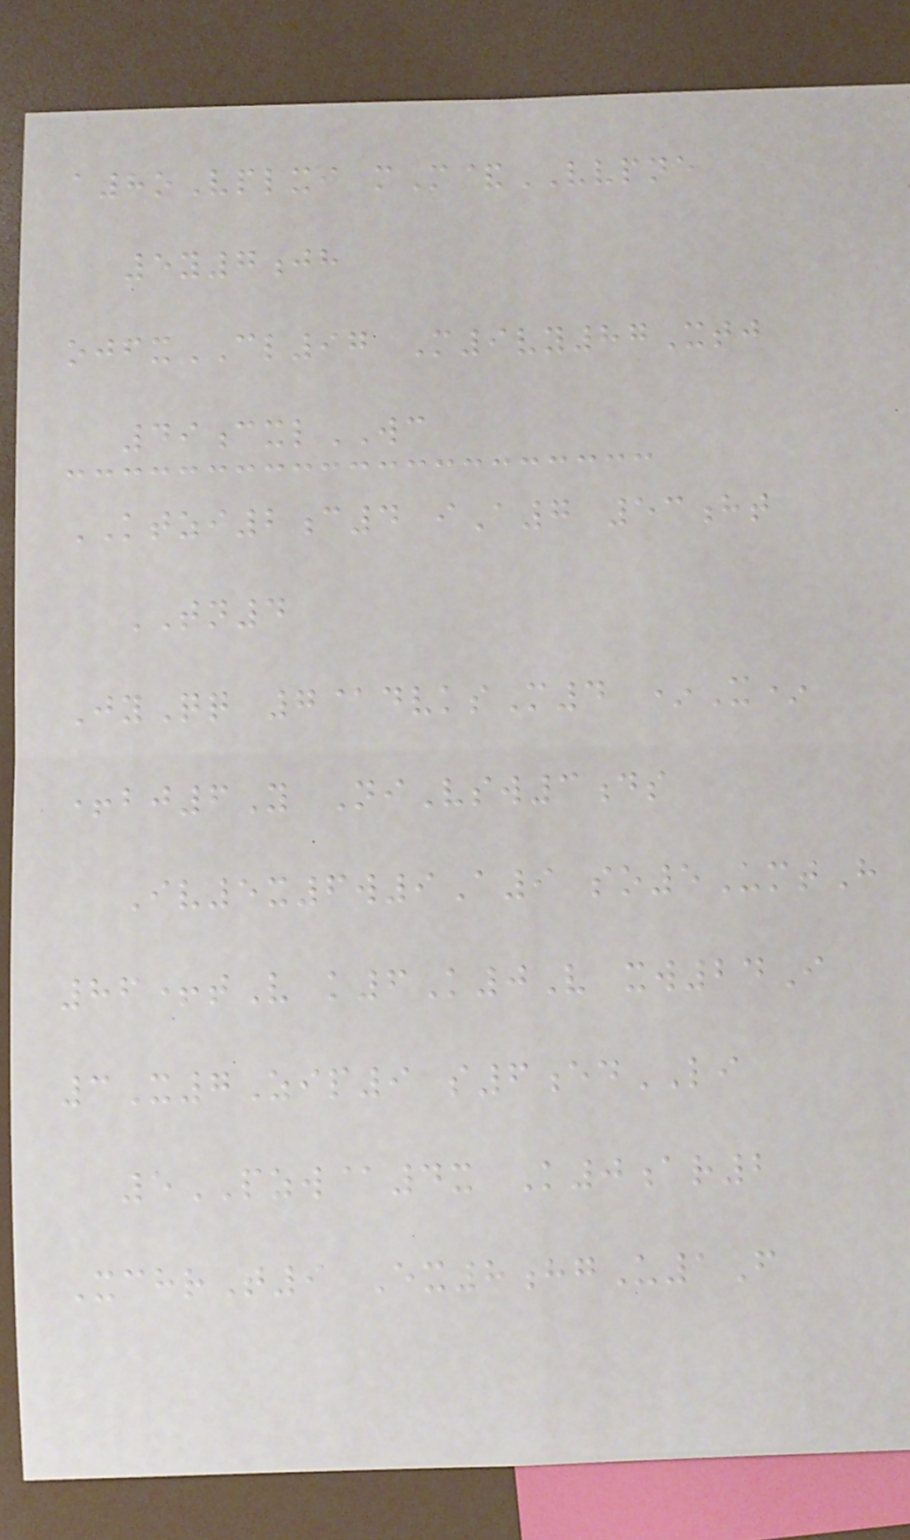a8oVplxi mM&VVPNE
5y7jh
ojfxCL97 M9vy87Xtj
49cxlWC
KTZI2c4 iA7 53ht
TN4
JyQq 7@dvksM4 *X*
+bj6Y NiVsw3ds
Iv5x6w9A9 so5UmtH
86+tV k6K0V xw24I
3X7Zip9 s6edLI
5PZW@4x K0ar2
XchrT9 Ex8hgU1F
